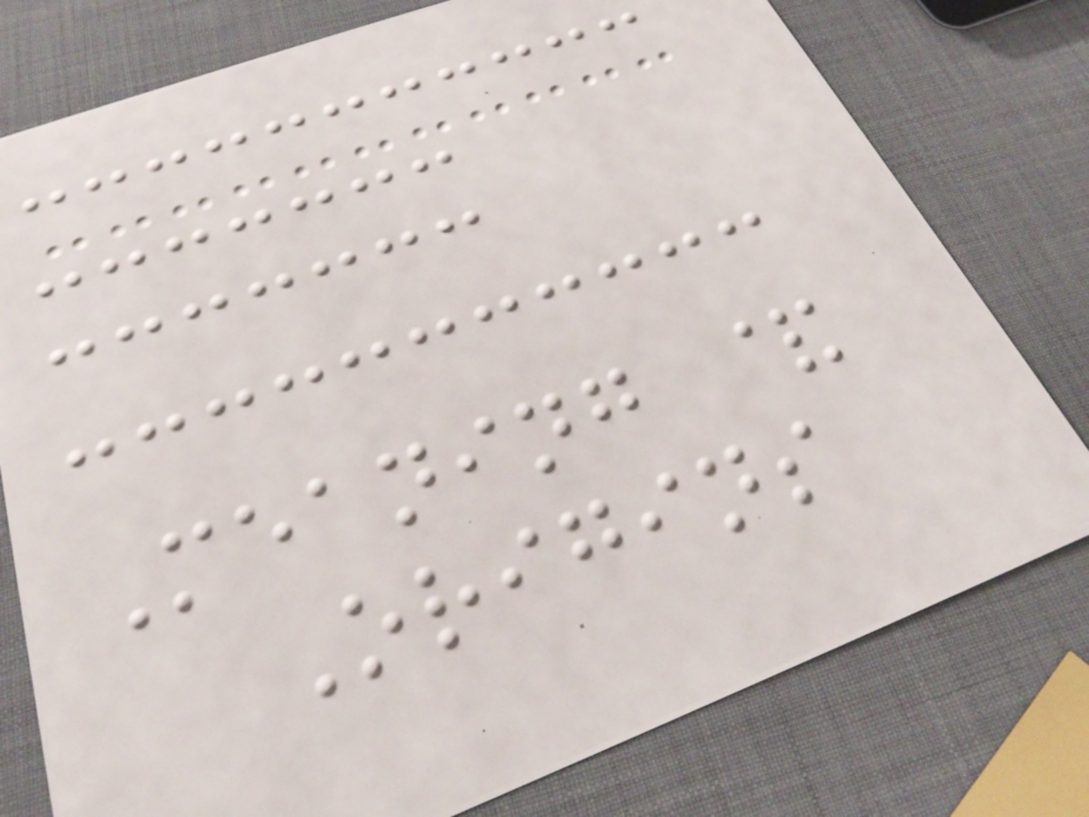Meaning &
Origins
